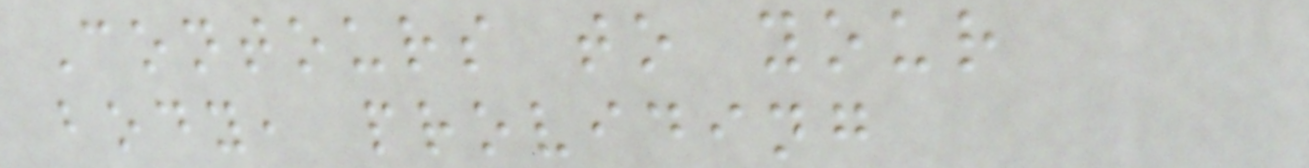Contours to your
body, providing
